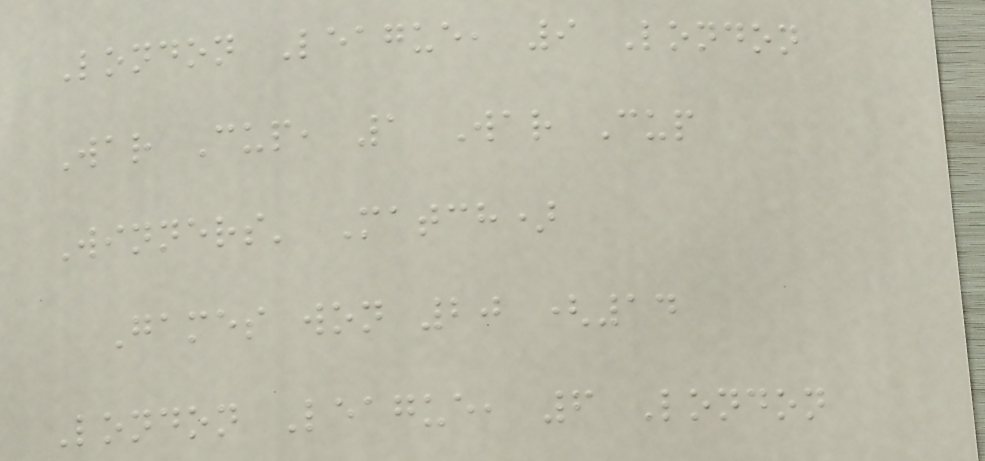London League, 9 London
War Cup, 1 War Cup
Winners' Match)
Games won 20 (14
London League, 6 London
